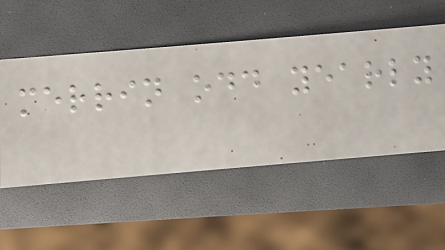merrin odd yearly
